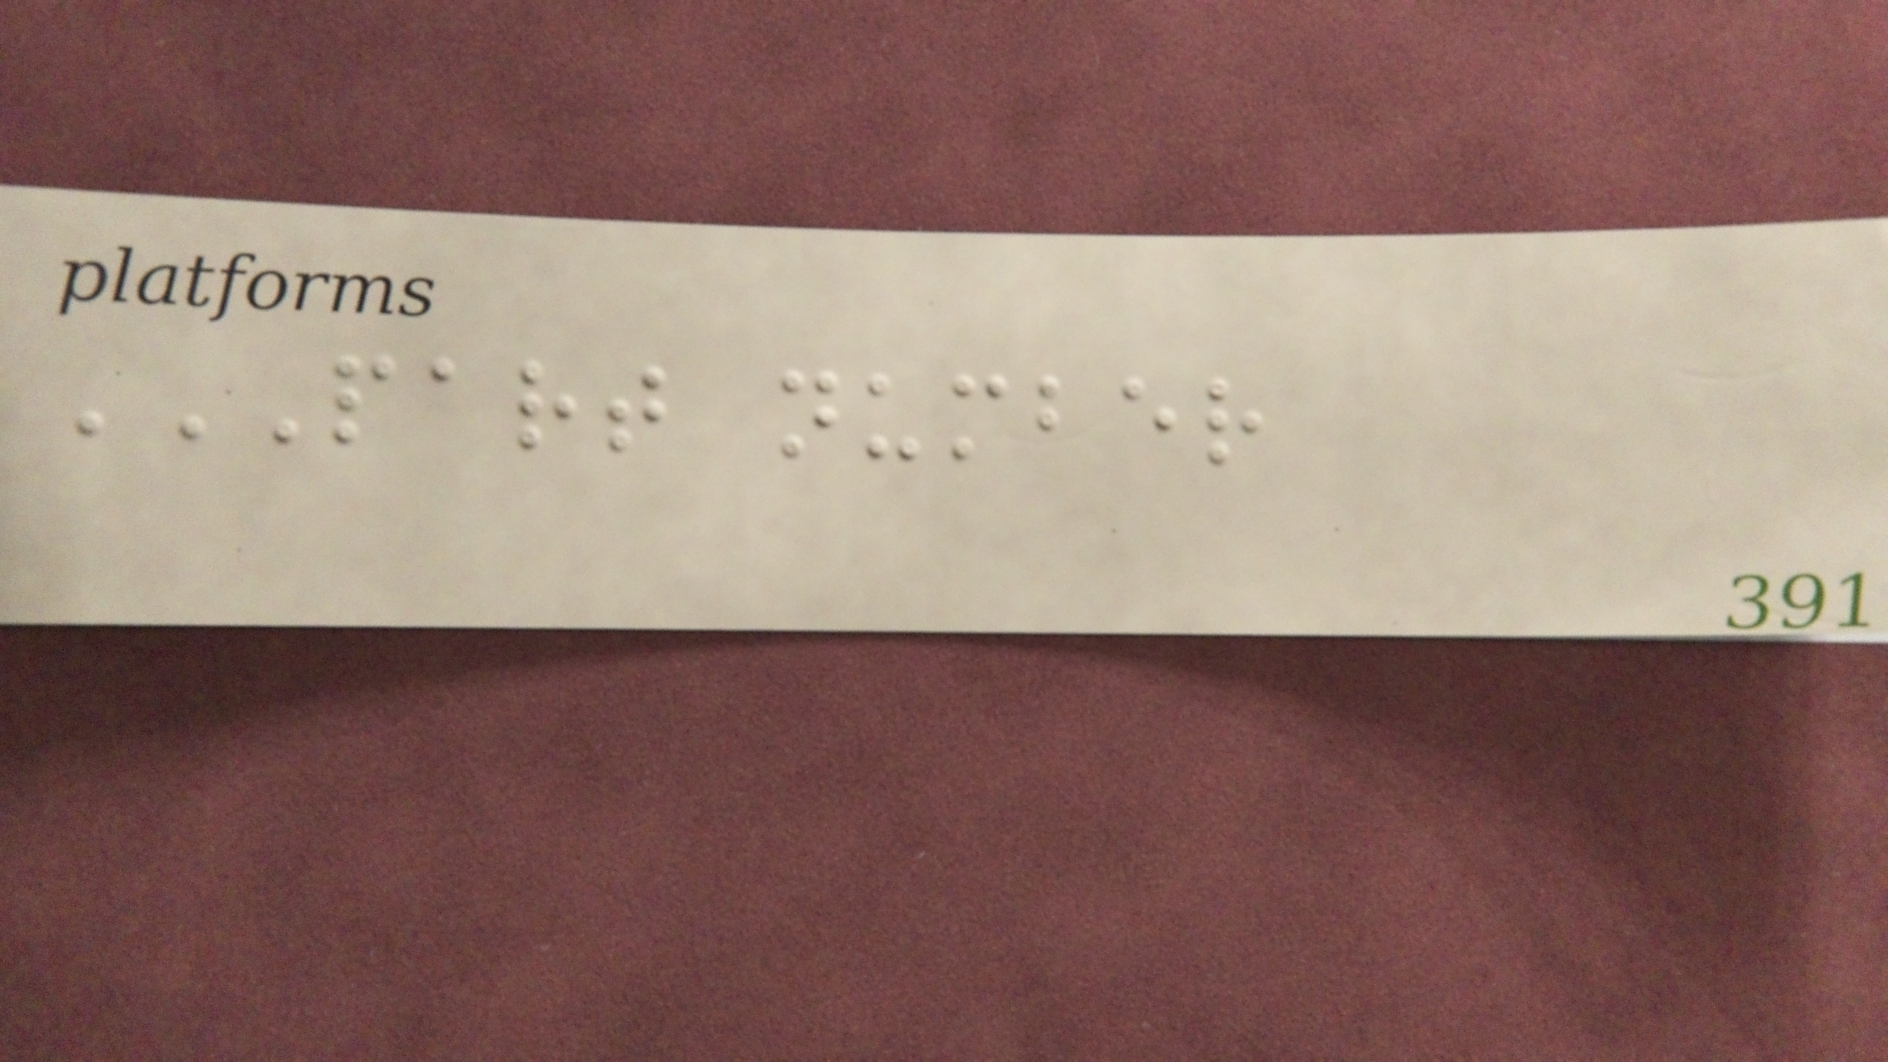PART NUMBER
